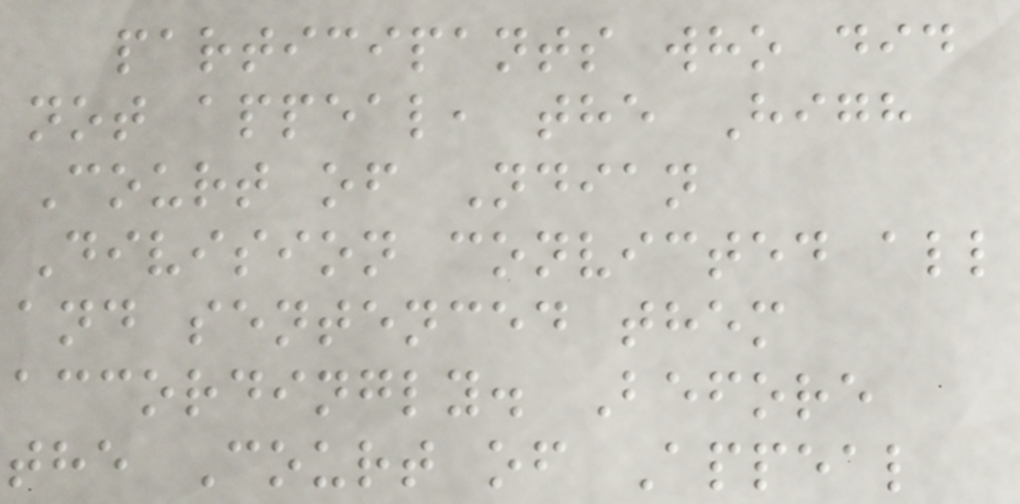participants who did
not appeal, the High
Court of Ndian
Division convicted all
and sentenced them
accordingly. Before
the Court of Appeal
